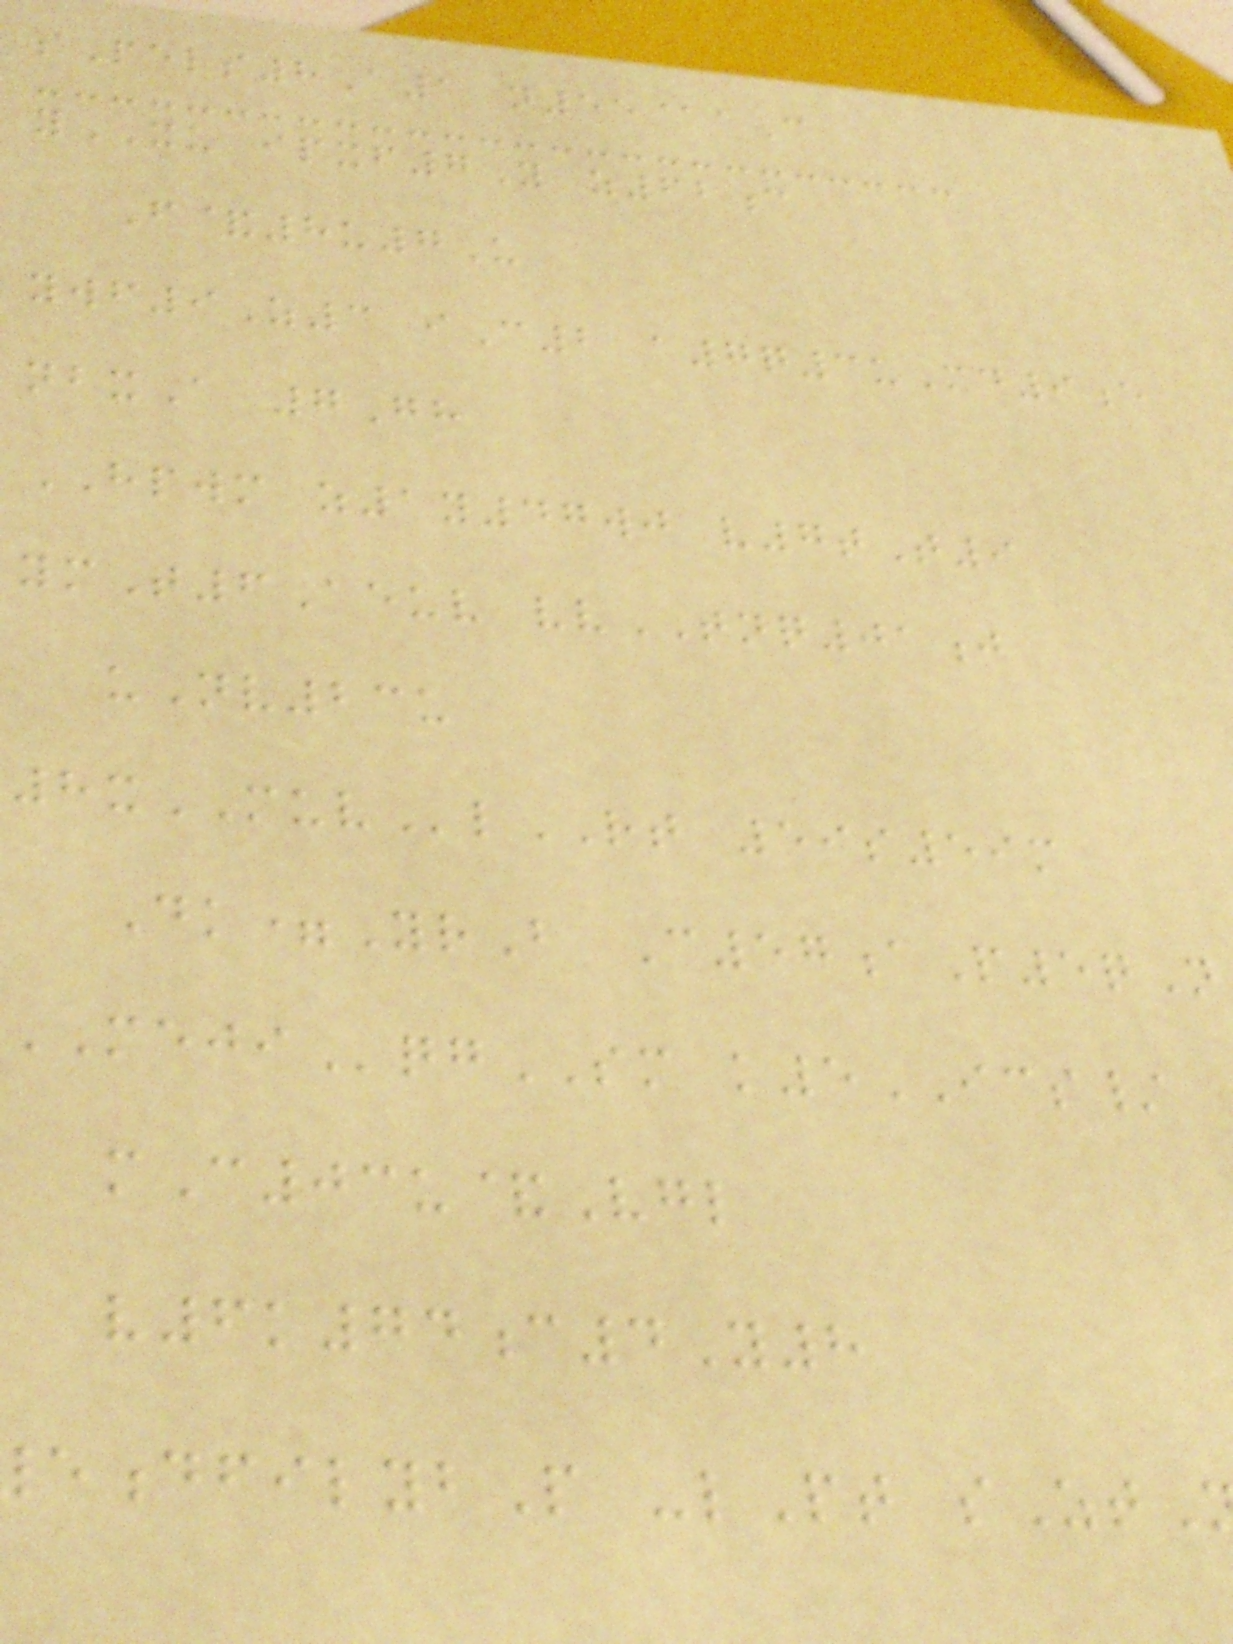sPels8A1 n55@aC
yXU ipxf7Y z62c
F&8u7U
ywf9Z3 iC2 a7q3uMd9e
nbxA 7Gh
HPWM z1y47wj v7tT9
ymT6Aeuv vvTNQ01j
uNv23u
8xMUVlRT 59s59m
Dk=YrB C57aP5qN
MEJIqgSM k5ICS/
mC03u&Vgl
v6k74c4Y8
dfilybP -lPt sZt
